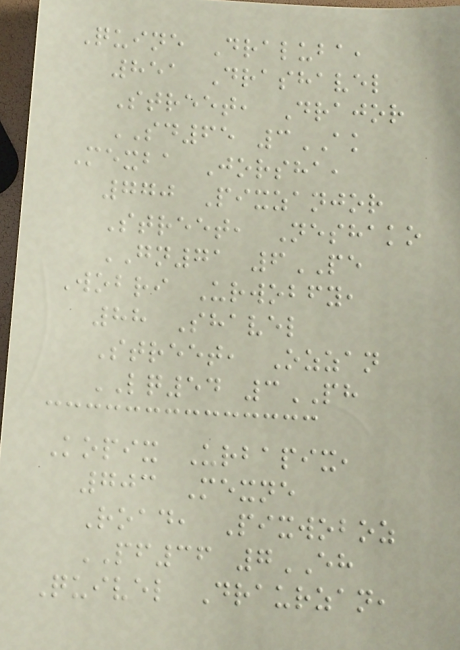Quine Draluba,
851 Drashavel
Street, Drajor
SD65 3AK
Mexba Jorsha,
770 Pixzanjor
Street, Neshako
GN71 6PE
Wobri Urwobfy,
88 Shavel
Street, Ozzan
LQ54 3PH
Kopix Urbapix,
703 Mexne
Road, Pixwoboz
PF36 7EH
Quivel Draurzan,
